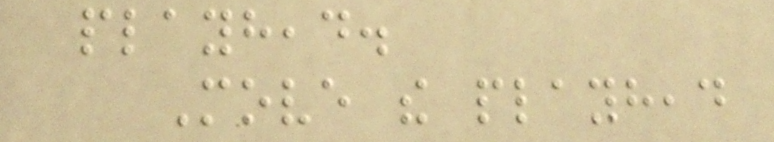playhead.
Move the playhead
